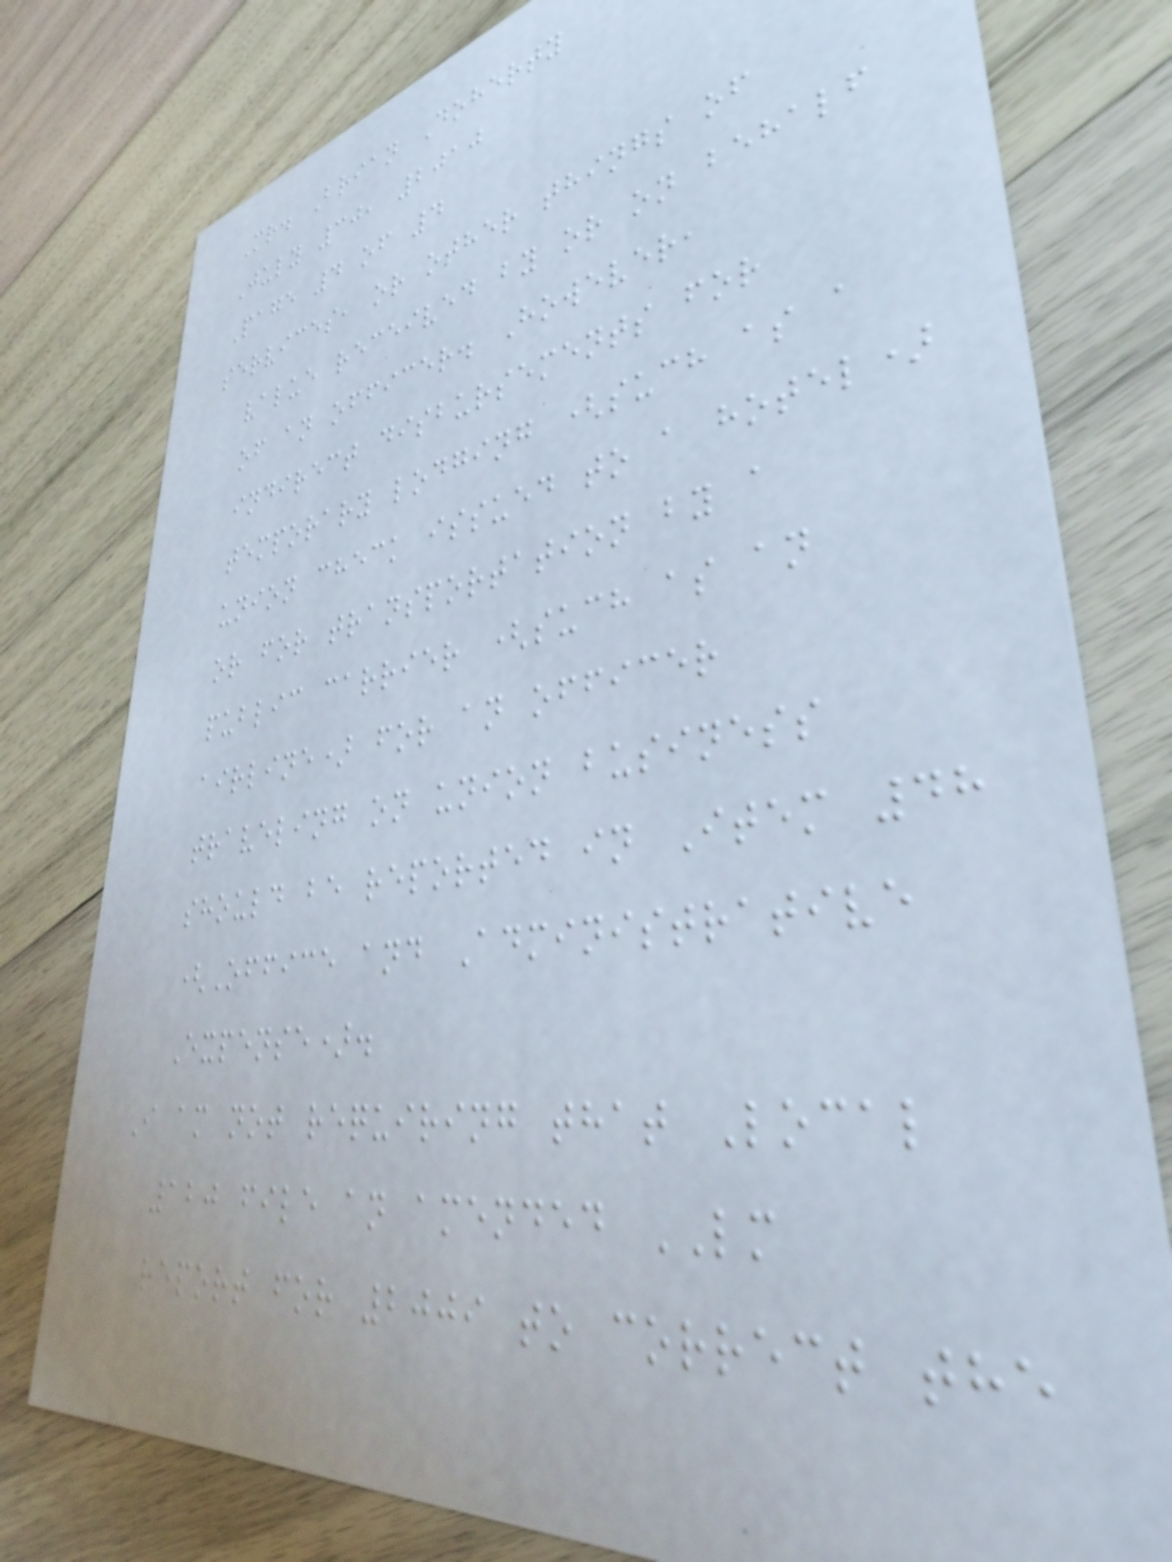Mr. Brian Doherty
July 30, 2010
Page 4 of 4
services, or other things of
value received by or on behalf
of an officer. However,
indirect disbursements for
temporary lodging (such as a
union check issued to a hotel)
or for transportation by a
public carrier (such as an
airline) for an officer
traveling on union business
should be reported in Item 48
(Office and Administrative
Expense).
I am not requiring that Local
120 file an amended LM
report for 2009 to correct the
